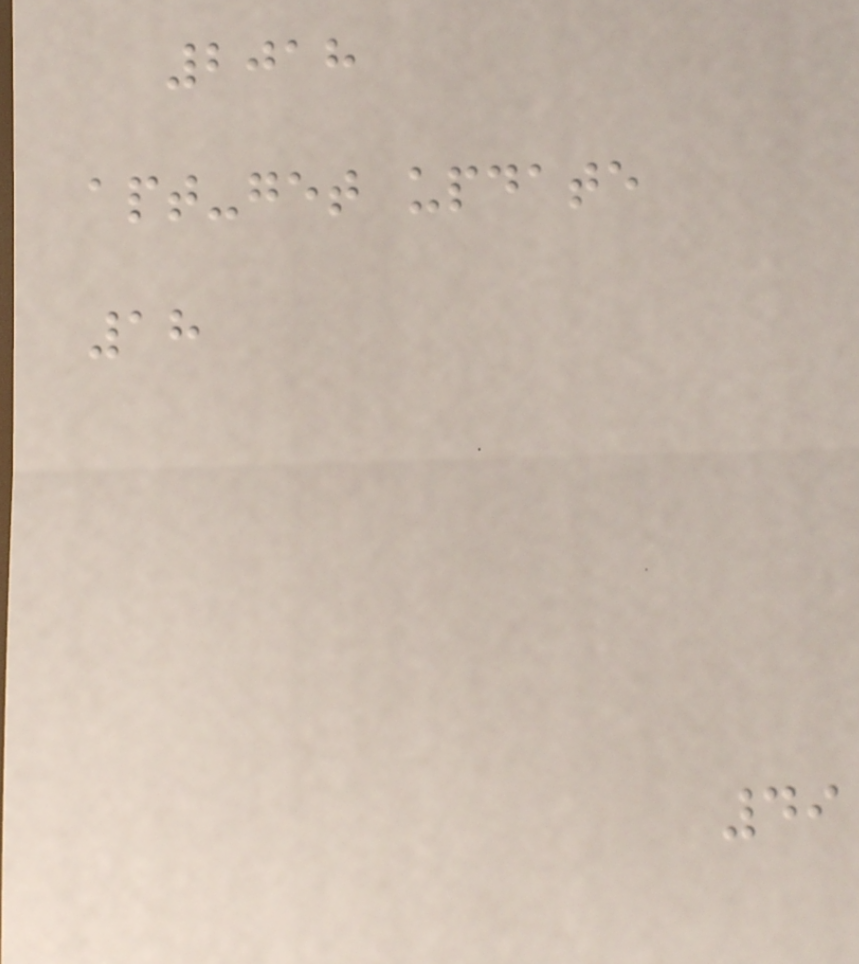2018
apt-get update
18
49
